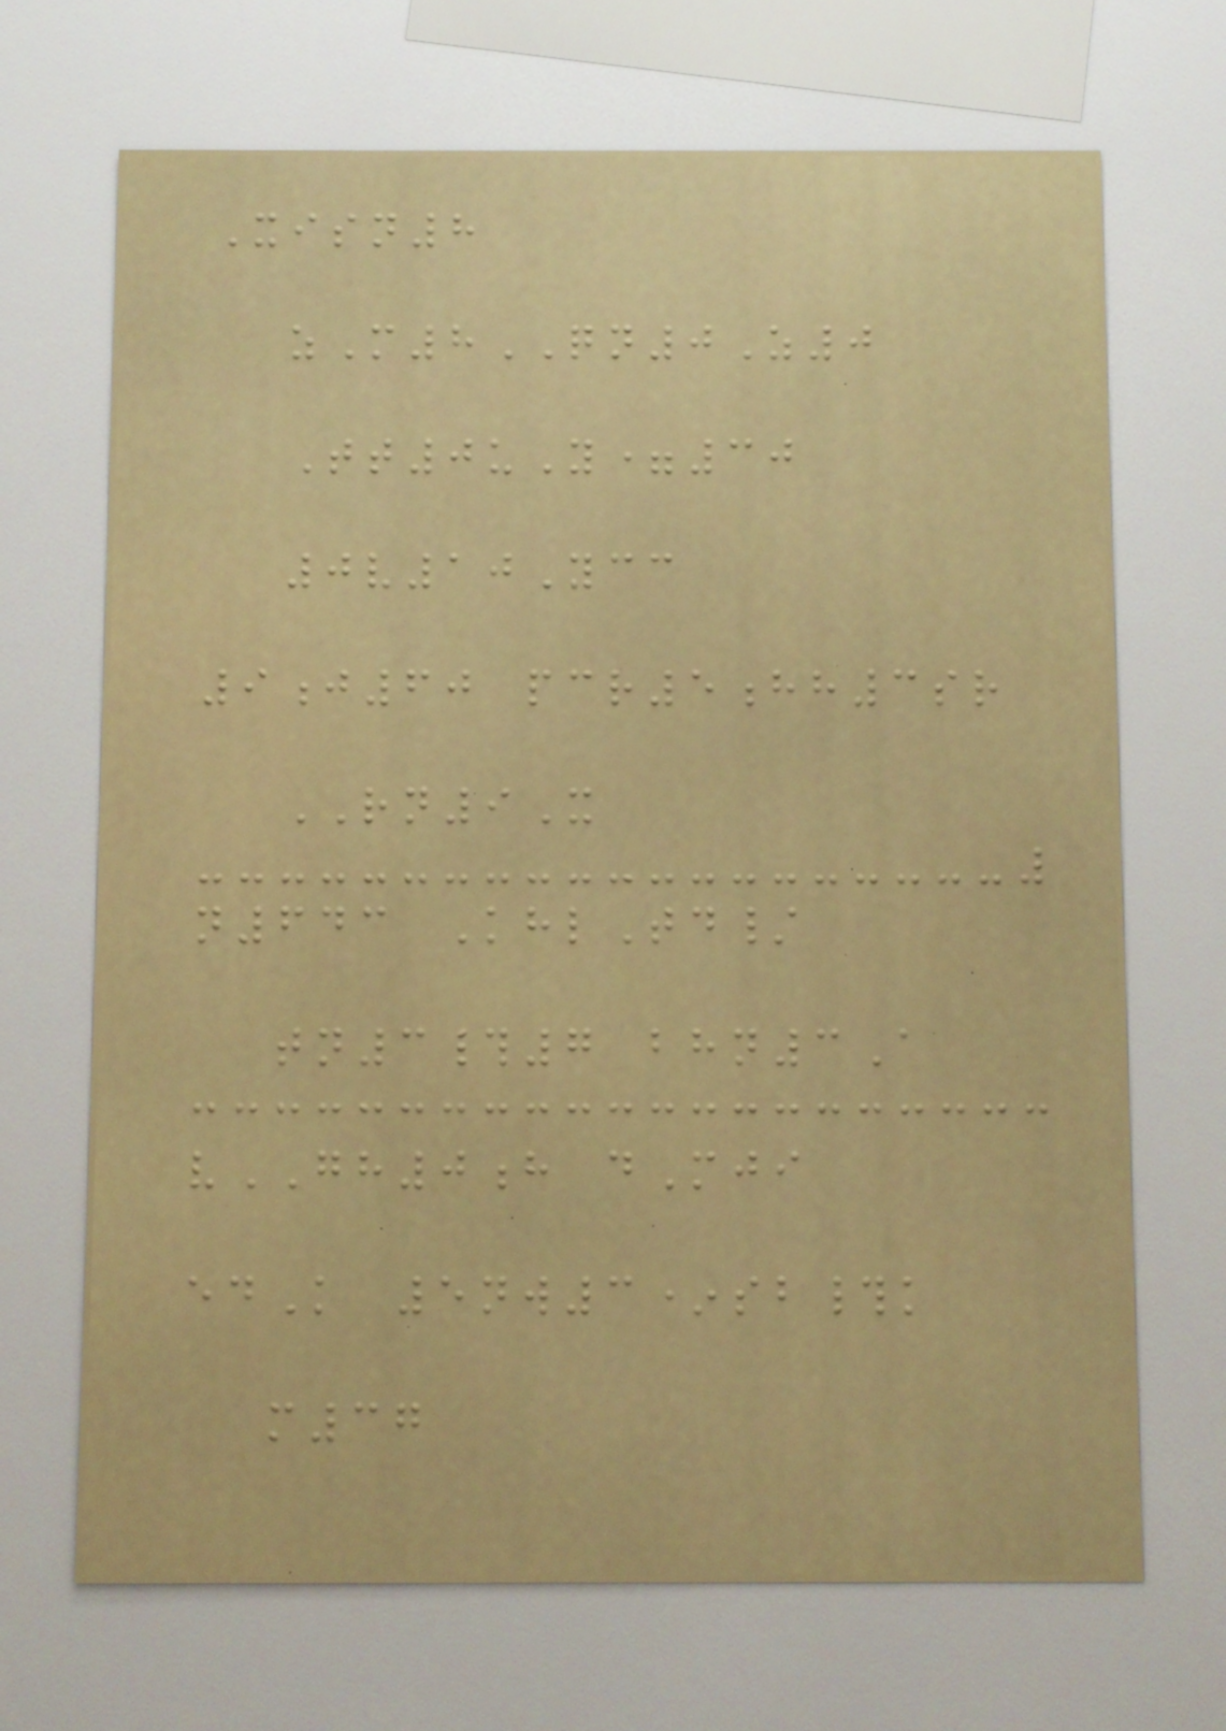Xisn8
zM8QN0Z0
Tt0uY=30
0v10Ycc
9j60 pcr5hh3sr
RN9X
n643 KhlTd/
tn3#7 bhn3A
vGH0h dMji
edK 5nw3*sb#k
m37
